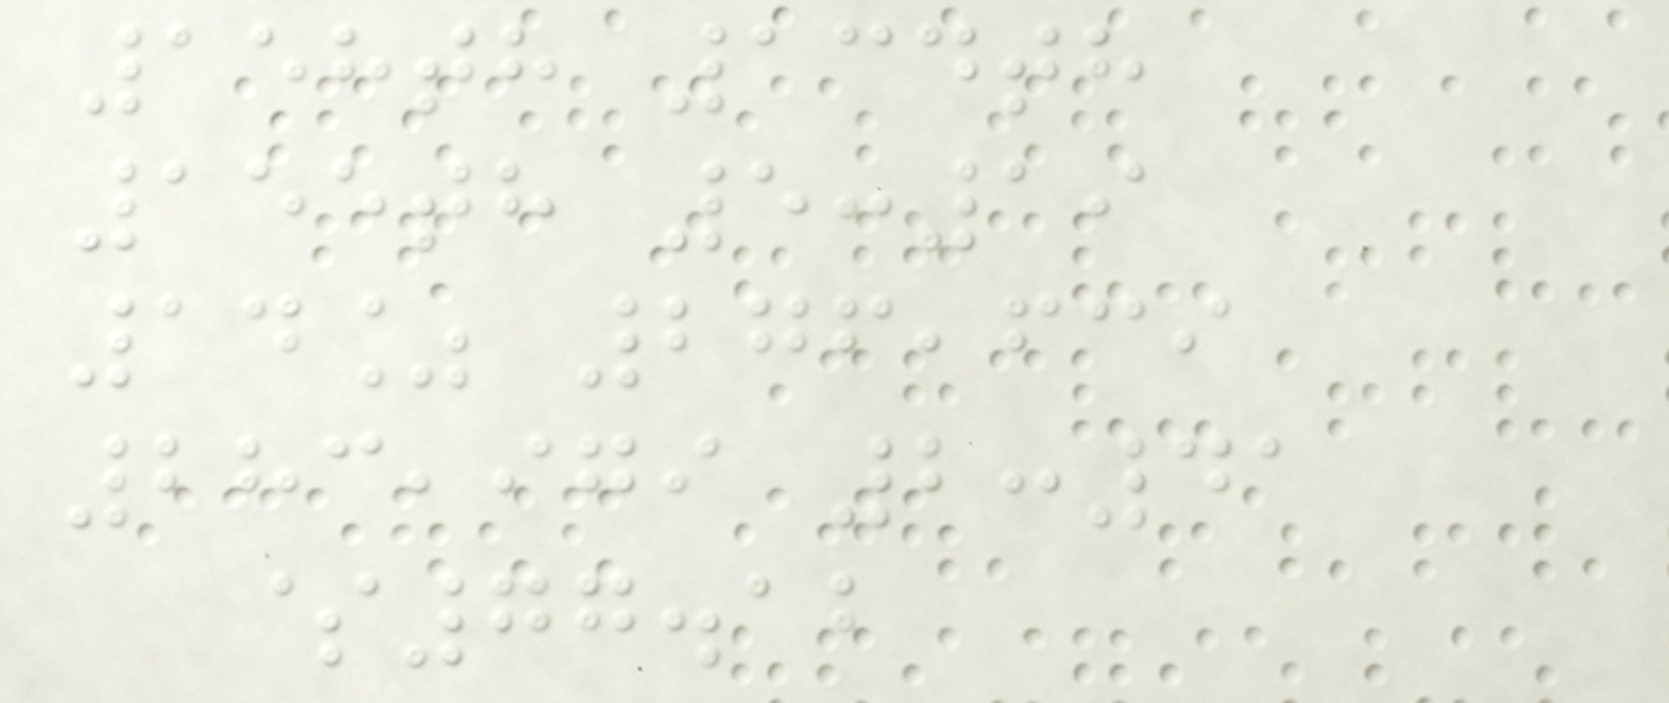158th 134th
155th 5:19
14% 276,639
283,979 2:41
$77.12
